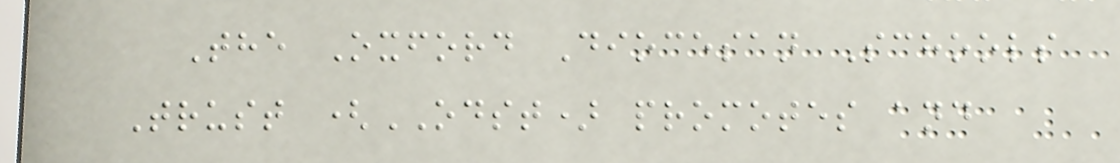The Oxford Diocesan Schools
Trust (ODST) promotes and
